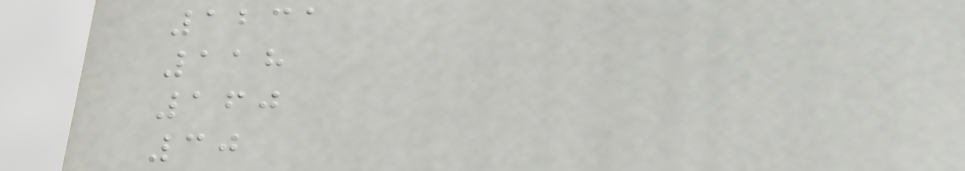1231
118
160
30
